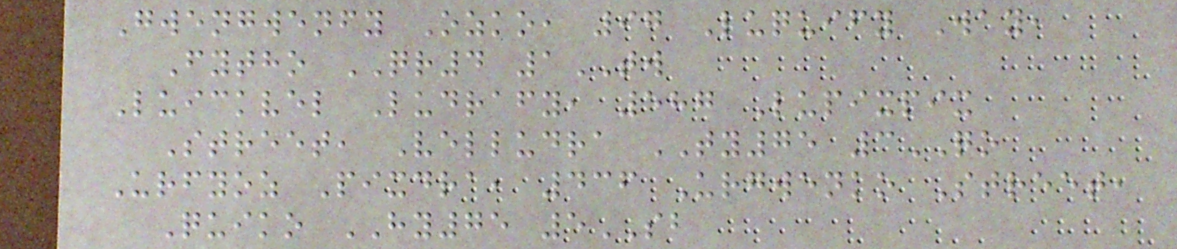Gwengwenfy Ozko, 97 Luquify Way,
Fytho QR4 1TW
Luickvel Ludrafy, 587 Lupixpix
Street, Velludra TY75 3QO
Urfyoz Pixdra, 436 Urgwenko Street,
Quiko HY75 5SB
